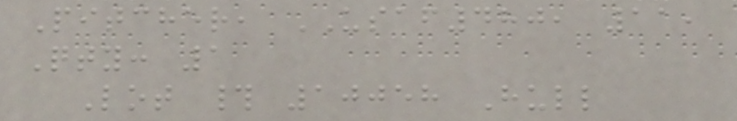Pitcher, USAF480, 11,
Qty: 1
Lot # 10058 Hull
